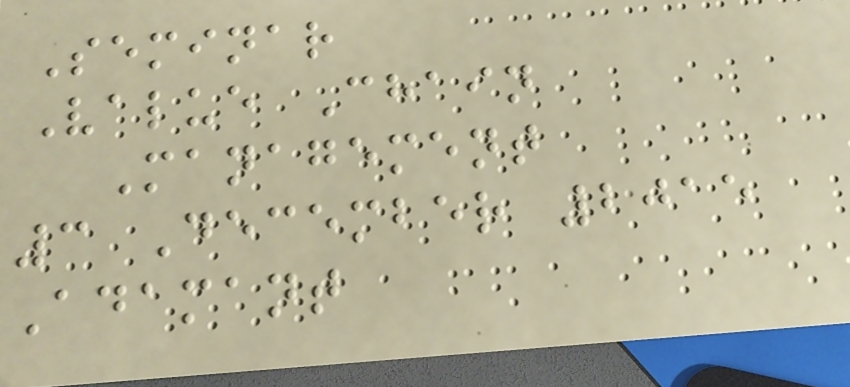Seminar
Value Chain
Management
3 December 2015
Adamant
